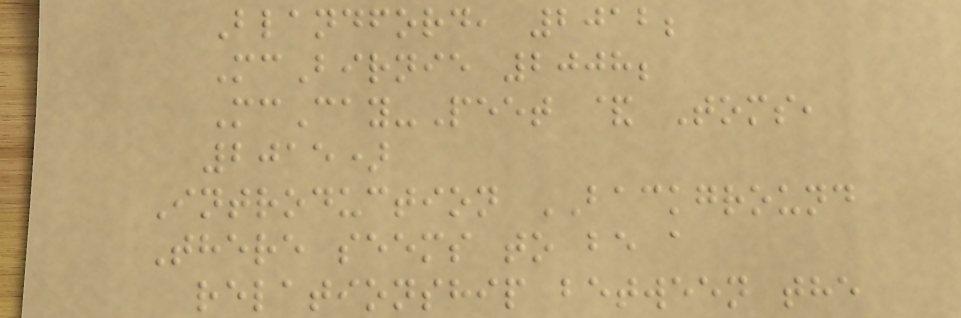Blandford, 2012;
McBirnie 2008;
McCay-Peet & Toms,
2015)
Introduction BACKGROUND
There seems to be a
relationship between the
